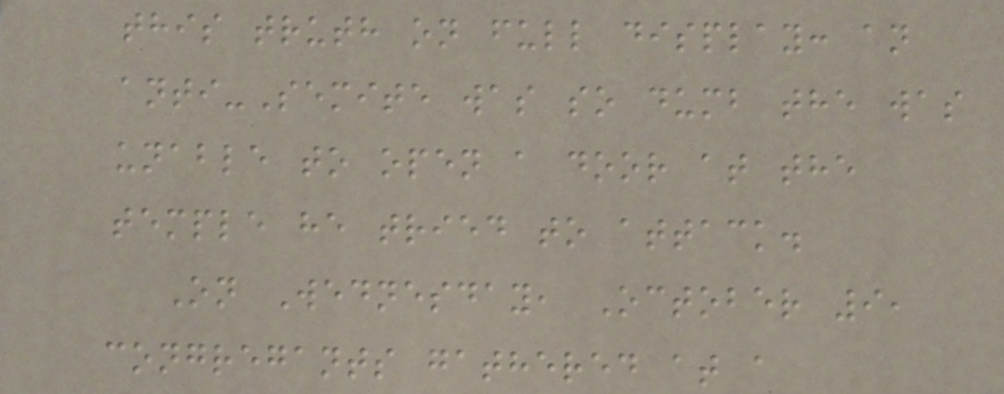this truth on full display: an
anti-Semite was so dumb the was
unable to open a door at the
temple he tried to attack.
On Wednesday, October 9,
congregants gathered at a
